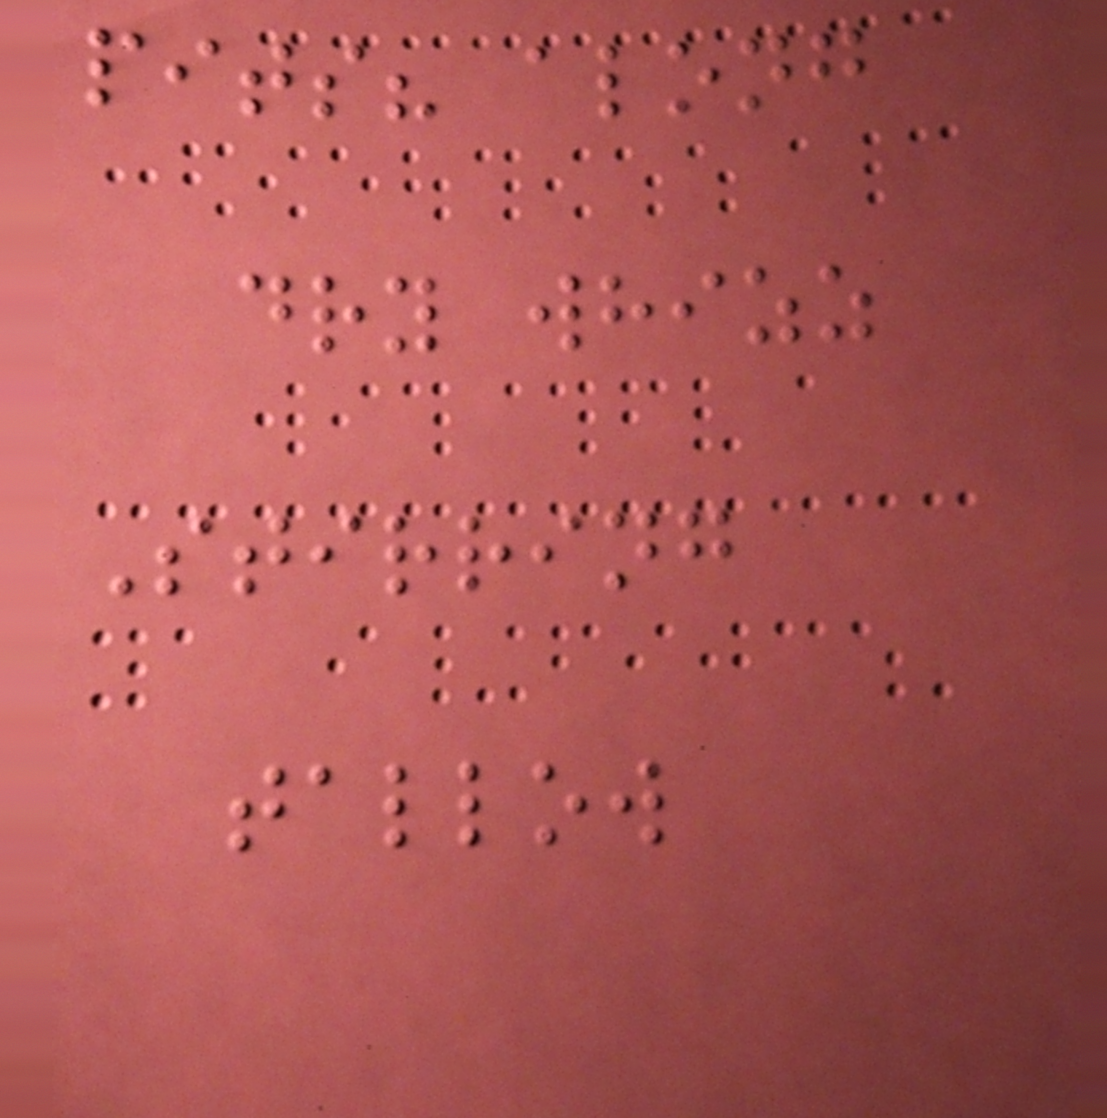pits? along
dry whizz
Stirring
tallow
